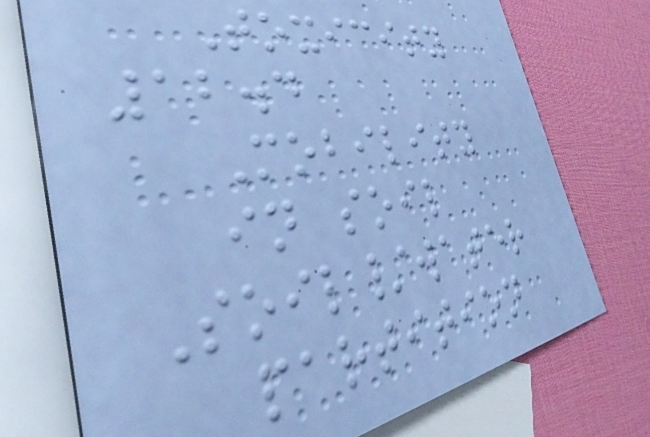Toxicity
12.4
Mobility
in soil
Soil/water
partition
